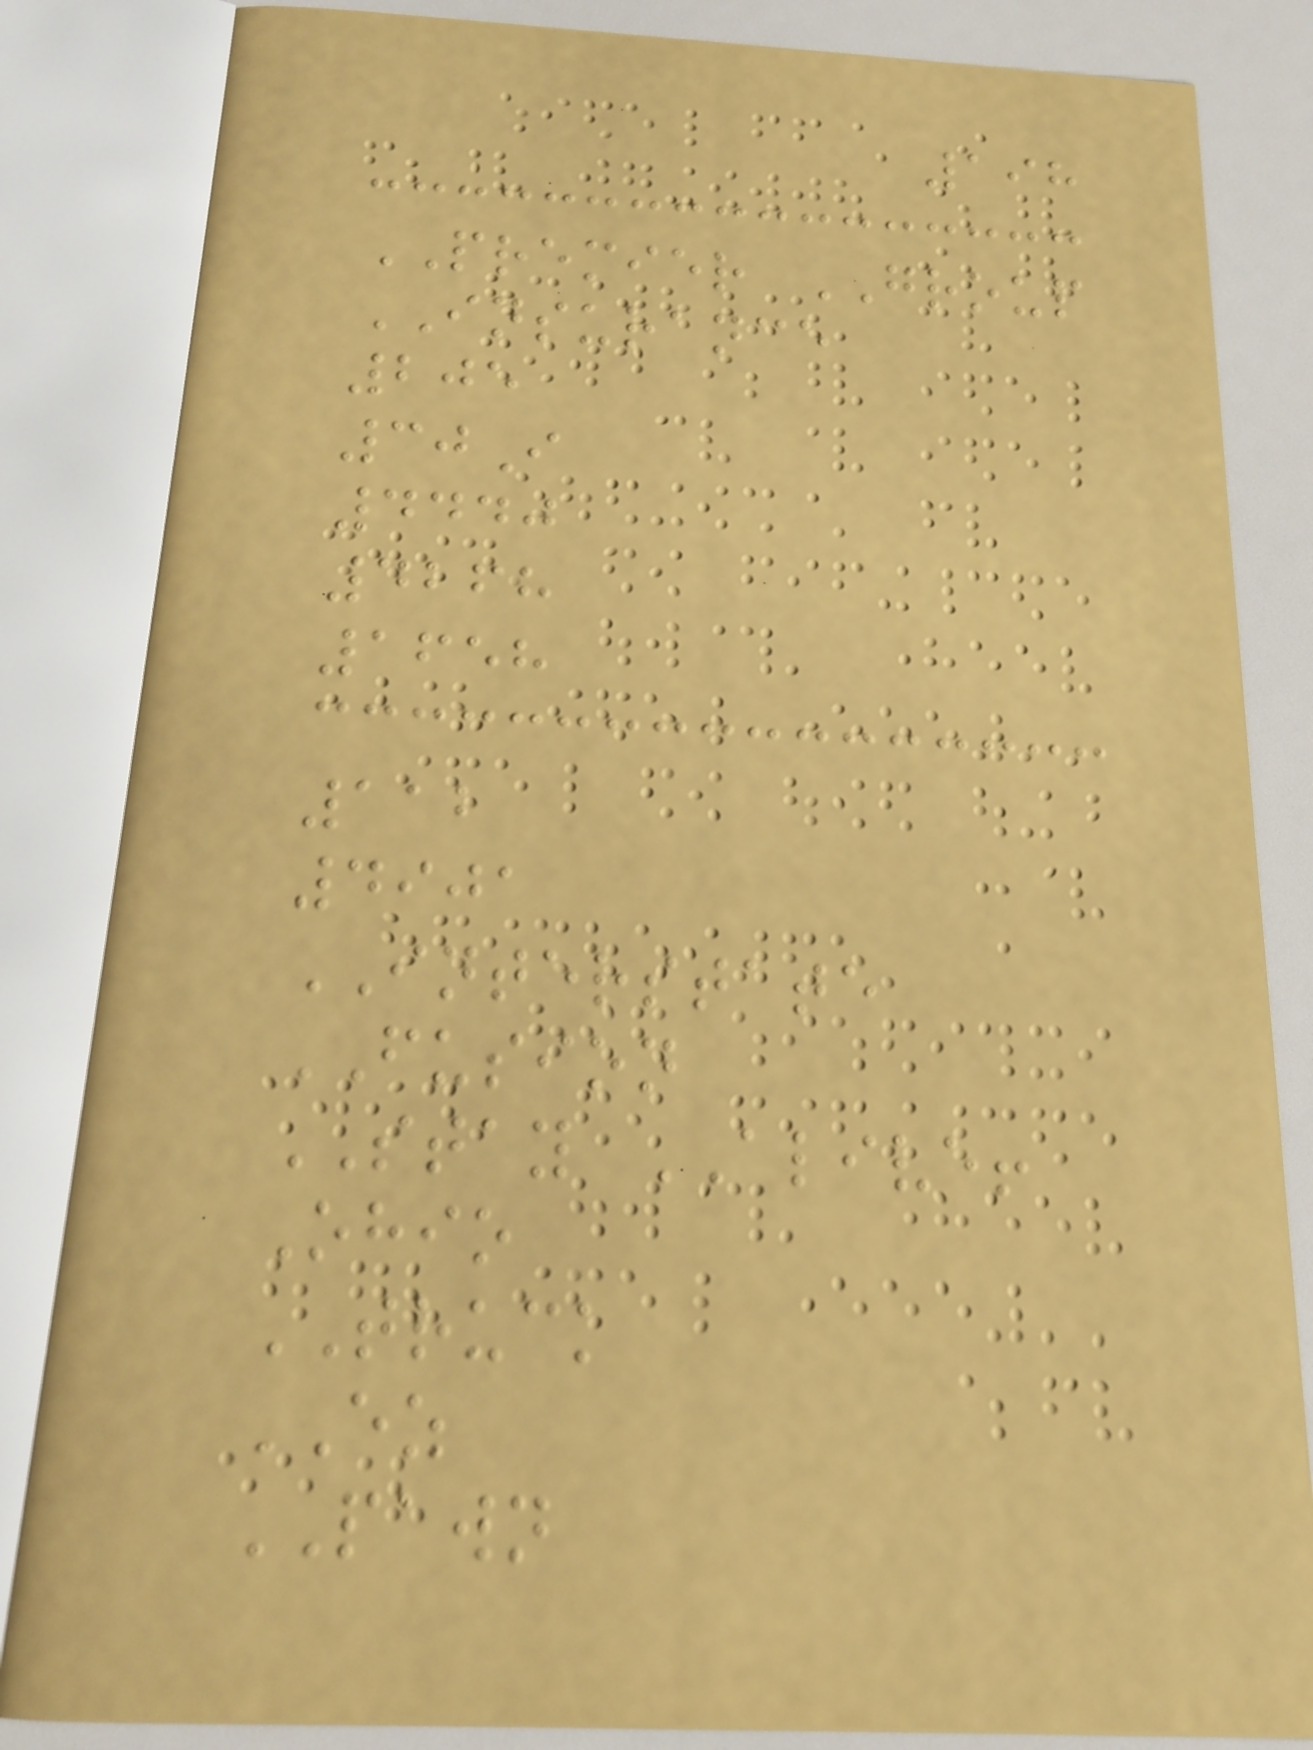198
PREMIER GROUP
INSURANCE
205
30I
4440
4268
1658
112
4901
INTERSTATE
FUSION
STAY ALIVE!
Ohio
TRUCK
EZ
PAWN
